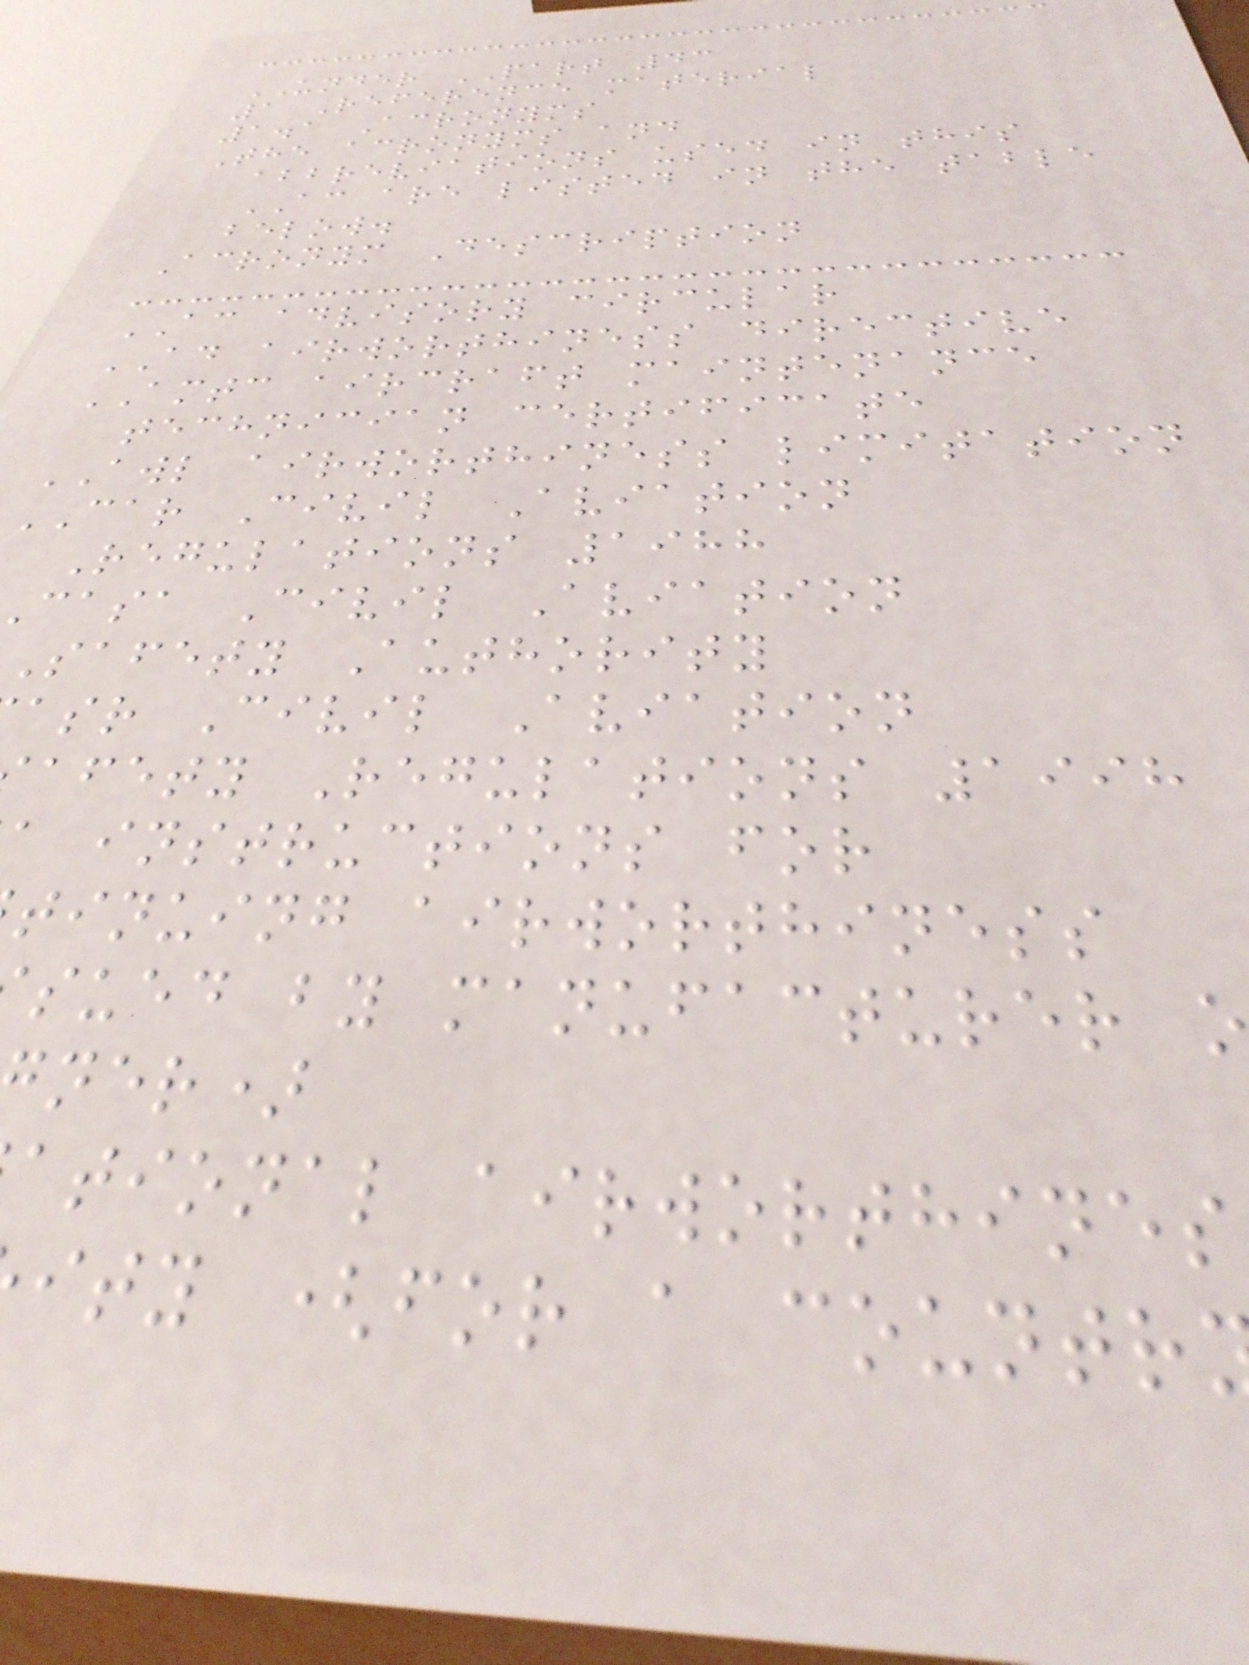UNDER PART 43
1 Reference material
1.1 Acronyms
The acronyms and
abbreviations used in this
AC are listed in the table
below.
Acronym Description
AC advisory circular
AD airworthiness directive
AMTC aircraft maintenance
technician certificate
AWL airworthiness limitation
CAR Civil Aviation
Regulations 1988
casa Civil Aviation
Safety Authority
asr Civil Aviation
afety Regulations 1998
instructions for
tinuing airworthiness
sued by manufacturer
ner)
ational airworthines
ity (for a countr
